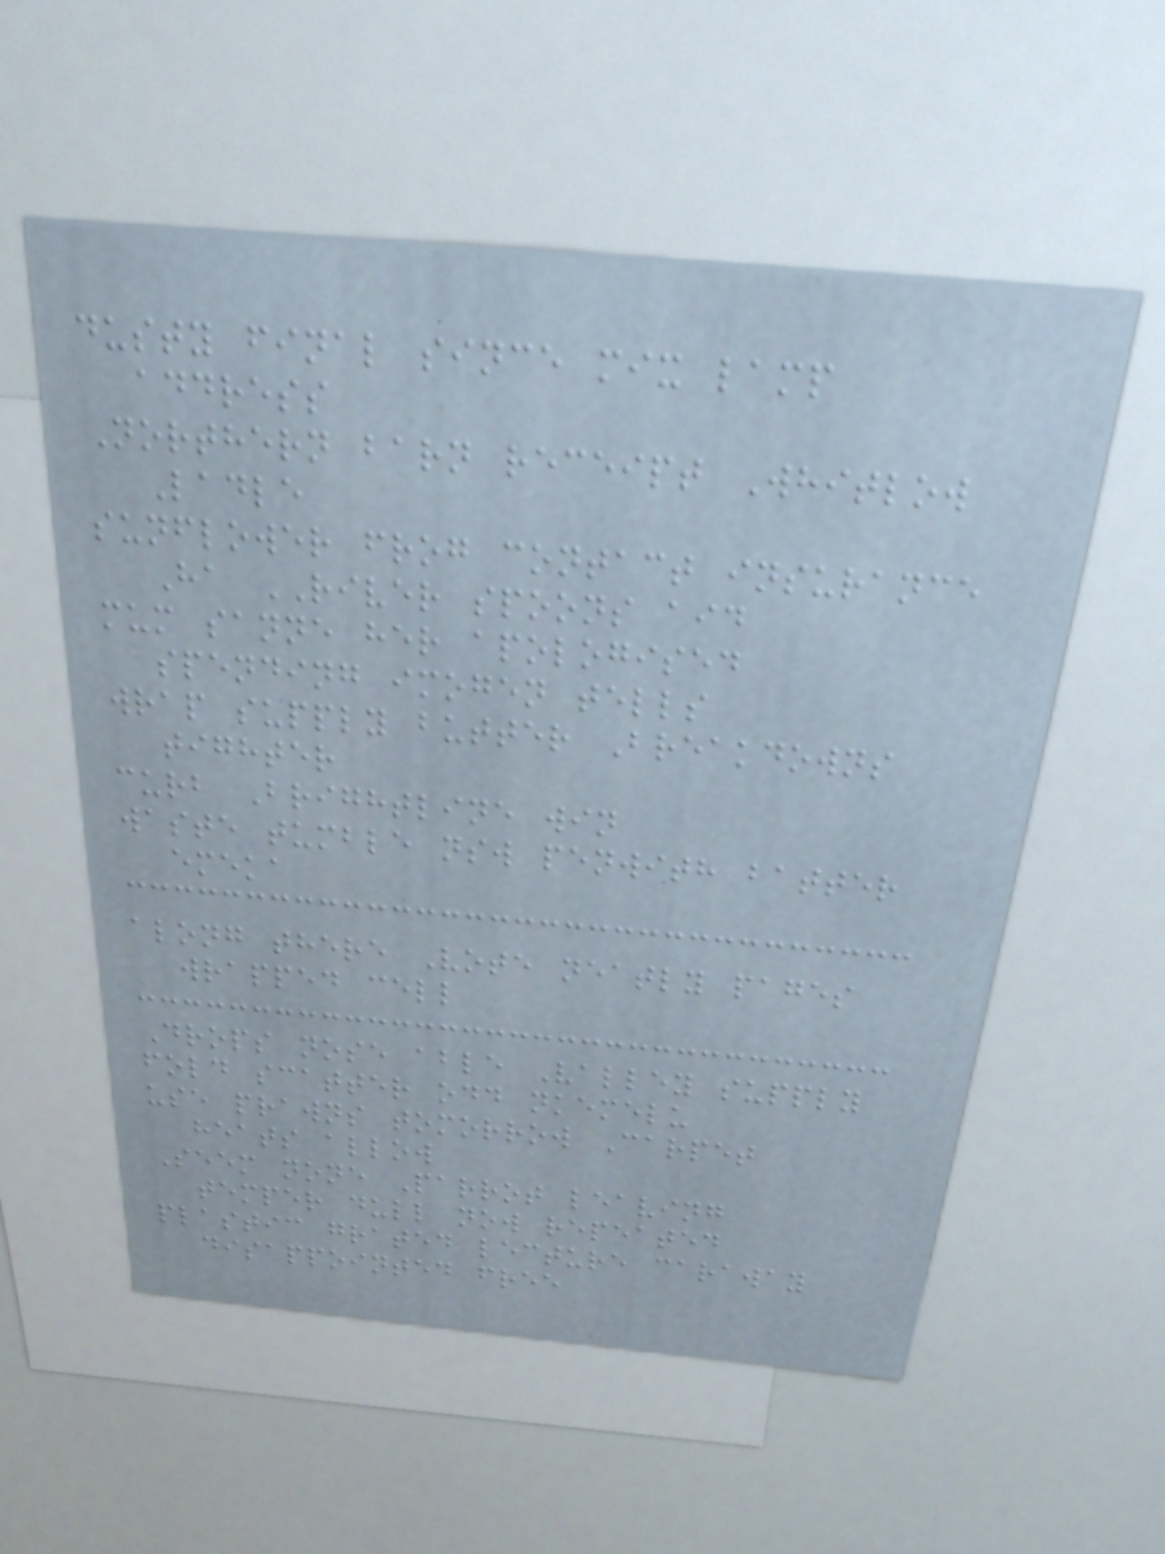dusty final since mix lamp
address
Northern barn receipt Whitlow
Ladle
sunflower frog contact insurance
Ha RIVER spoons aid
mum sanne her apologised
spending imogen tells
wrap supply butter Breakdowns
tighter
curb Brightline win
waste tumble nsw penwith batter
emeka
along there Vote neatly pages
wrapped cell
Drops nose able Valley supply
fold scatter odd nkemelu
use prawns tomorrow Carpet
heats allow
Seem none Parrot leaving
temper dull now repeated
plastic grated lecture caraway
disappointed free
